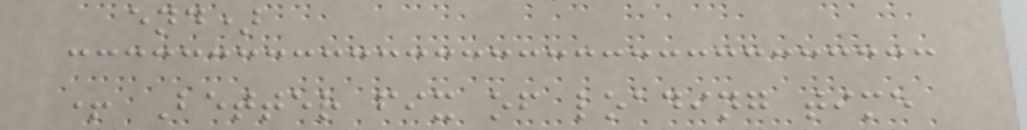end)
+ Better fix of loading time
